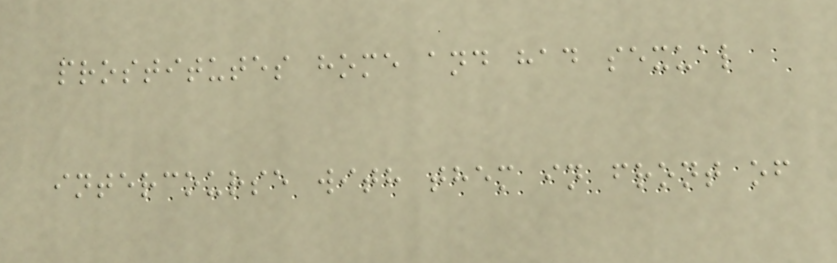prostitutes home and had sexual
intercourse with them in front of
